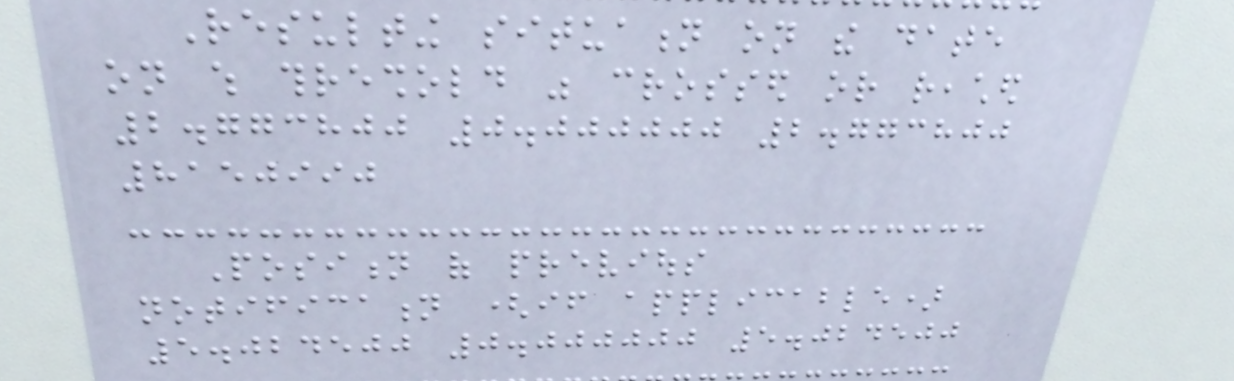Resulting situation on the date
on which threshold was crossed or reached
2.773800 0.000000 2.773800
8150990
Position of previous
notification (if applicable)
5.024500 0.000000 5.024500
